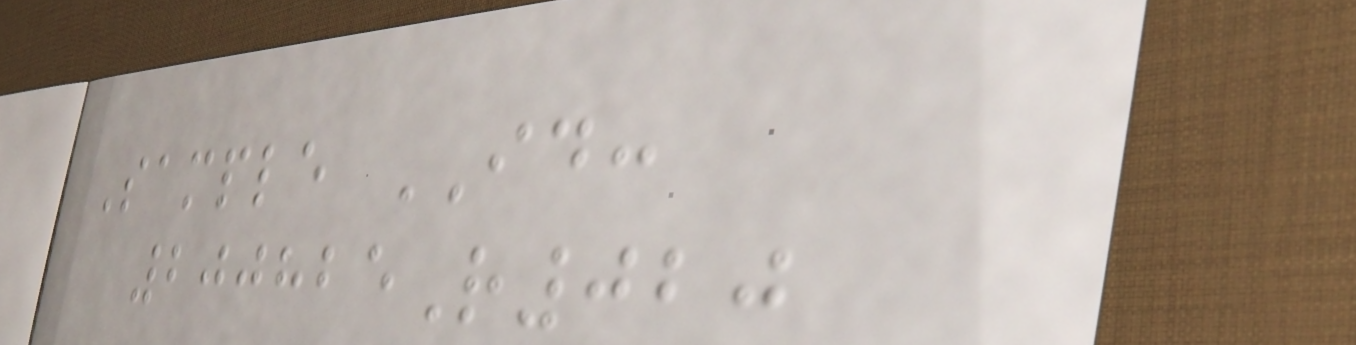Sample ID:
200825R020
